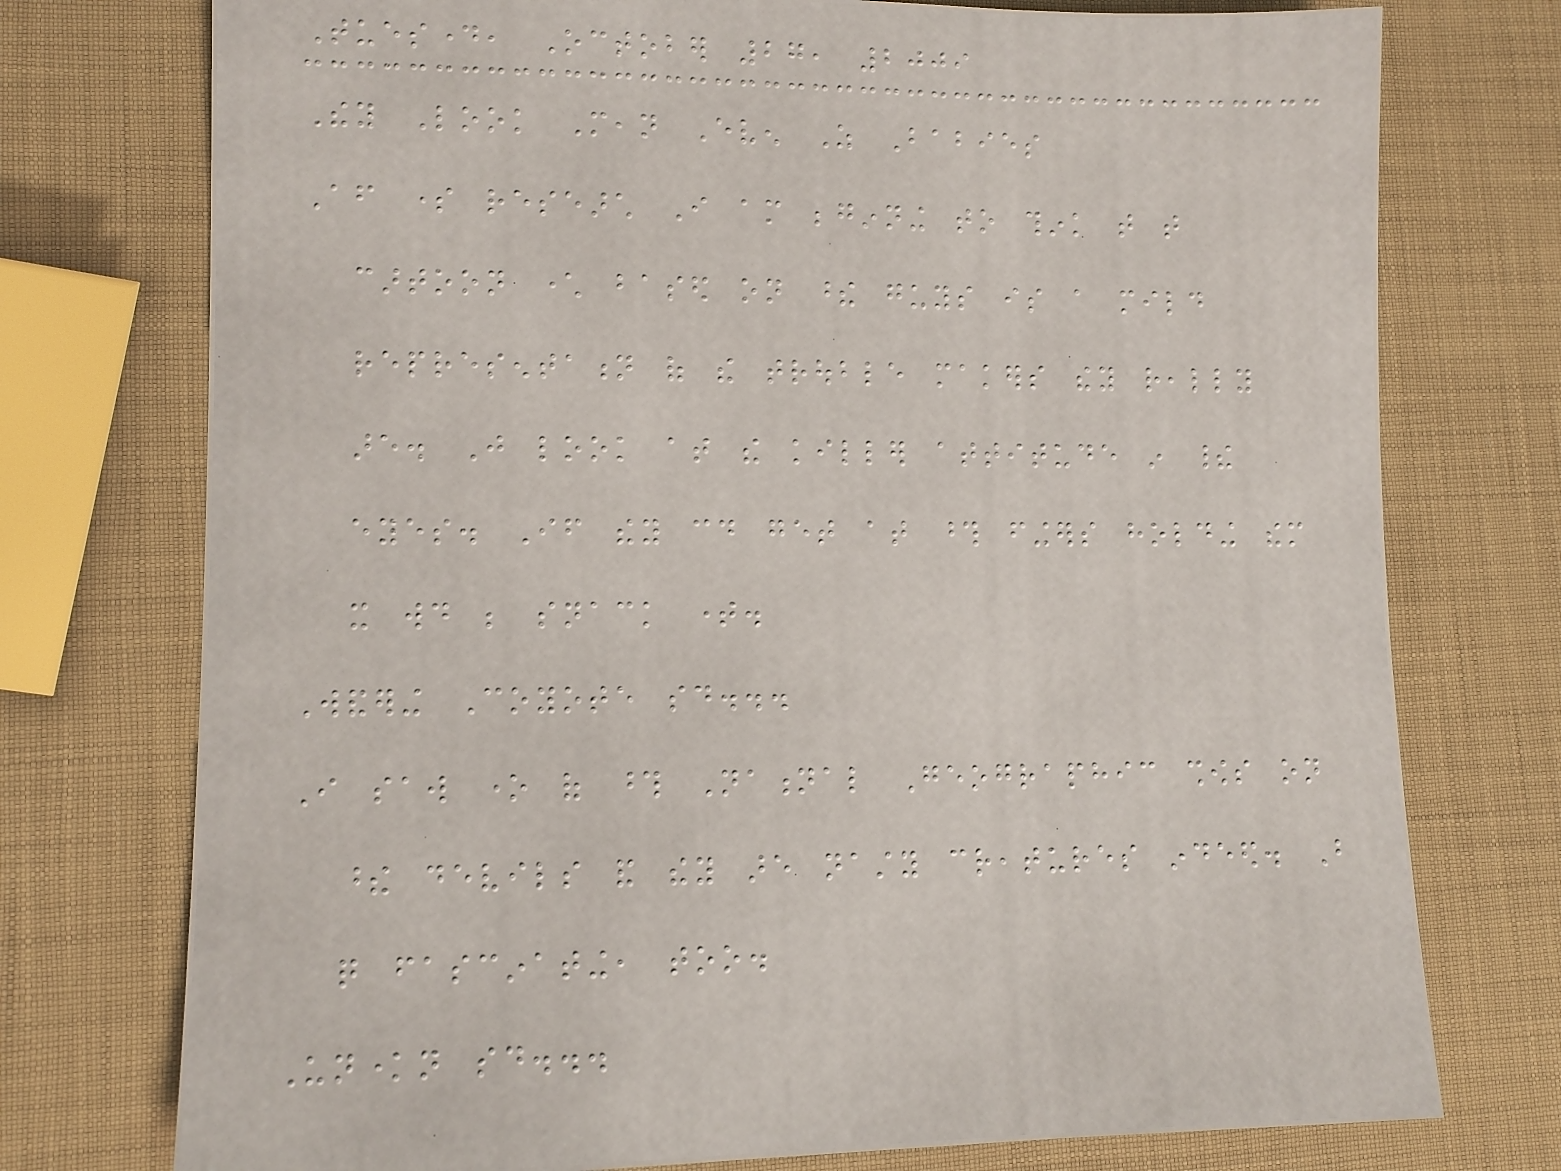Tuesday, October 27, 2009
They Look Mean Even As Babies
After some research I am beginning to think that that
cartoon character based on these guys is a mild
representation of the trouble makers they really
are. Just look at the killer attitude in their
eyes. If they could get at those fingers holding them
it would be snack time.
Wandering Coyote said...
I saw one of those National Geographic shows on
these devils and they are nasty creatures indeed. But
quite fascinating, too.
Unknown said...
